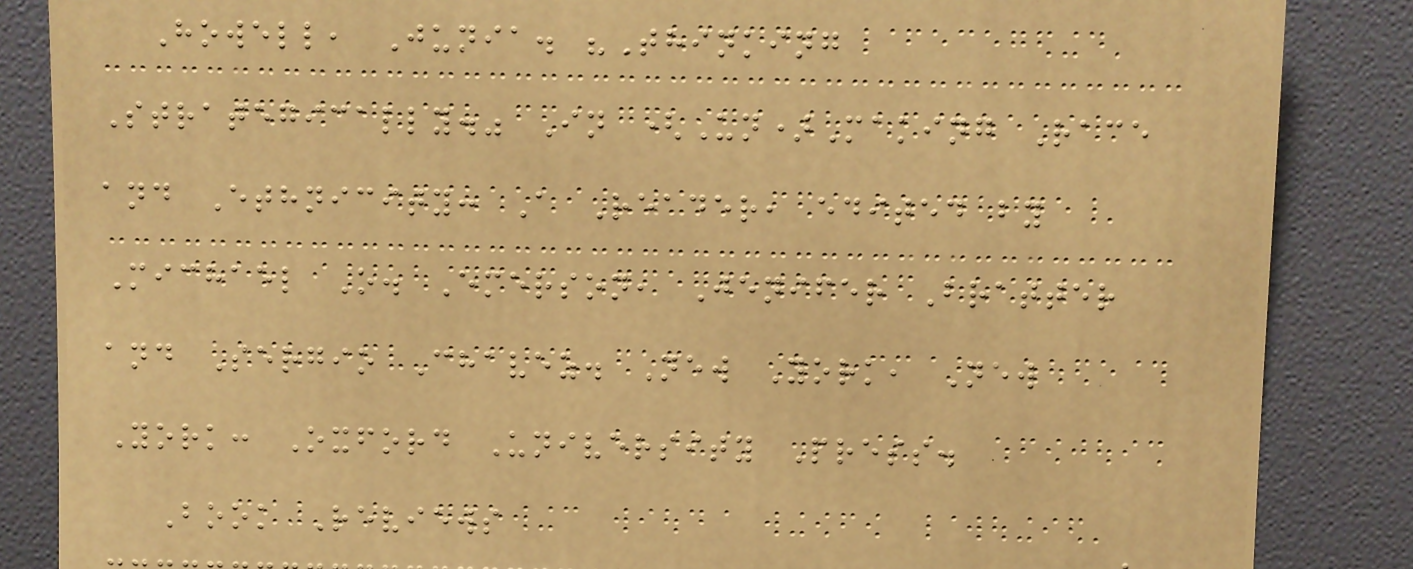Howell, Junia. "Thinking
Strategically." In (Un)Making Race
and Ethnicity: A Reader, edited by
Michael O. Emerson, Jenifer Bratter
and Sergio Chavez. New York, New
York: Oxford University Press.
Book Reviews
